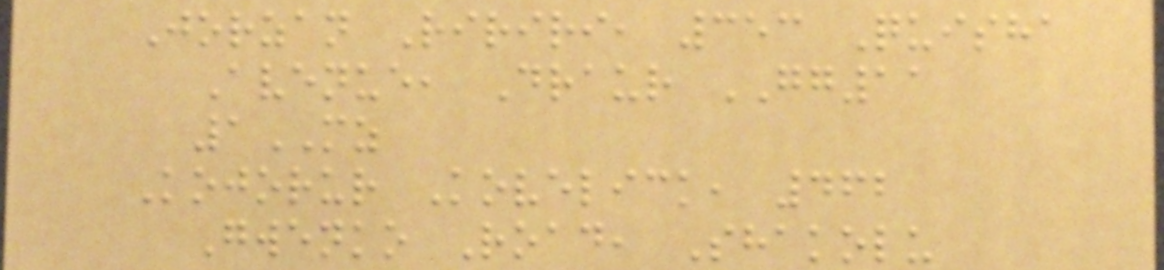Jorzan Ririri, 353 Quisha
Avenue, Draur GG11
1MZ
Kojorur Kovelick, 462
Gwenko Road, Shakolu
